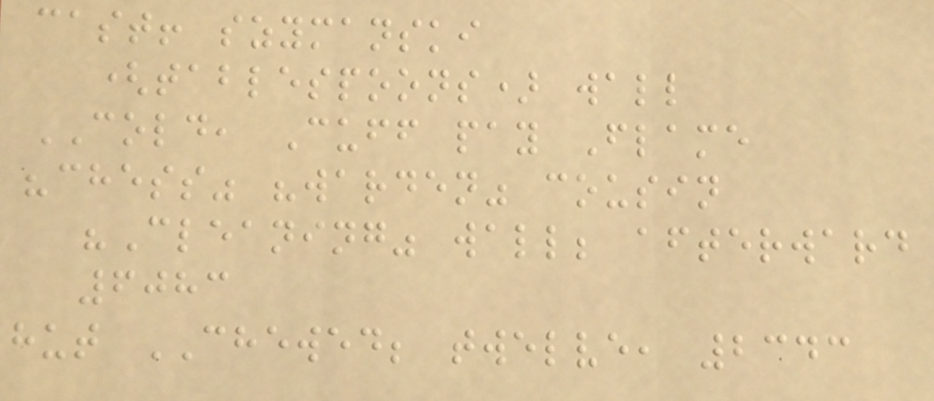cast! szymanski
(tablespoons) wall
COLD, Cuff pay Flame
"chess" "warden" cousin
"Cleaning" wall; afterward
6083
hut CHEWED; twelve, 2343
